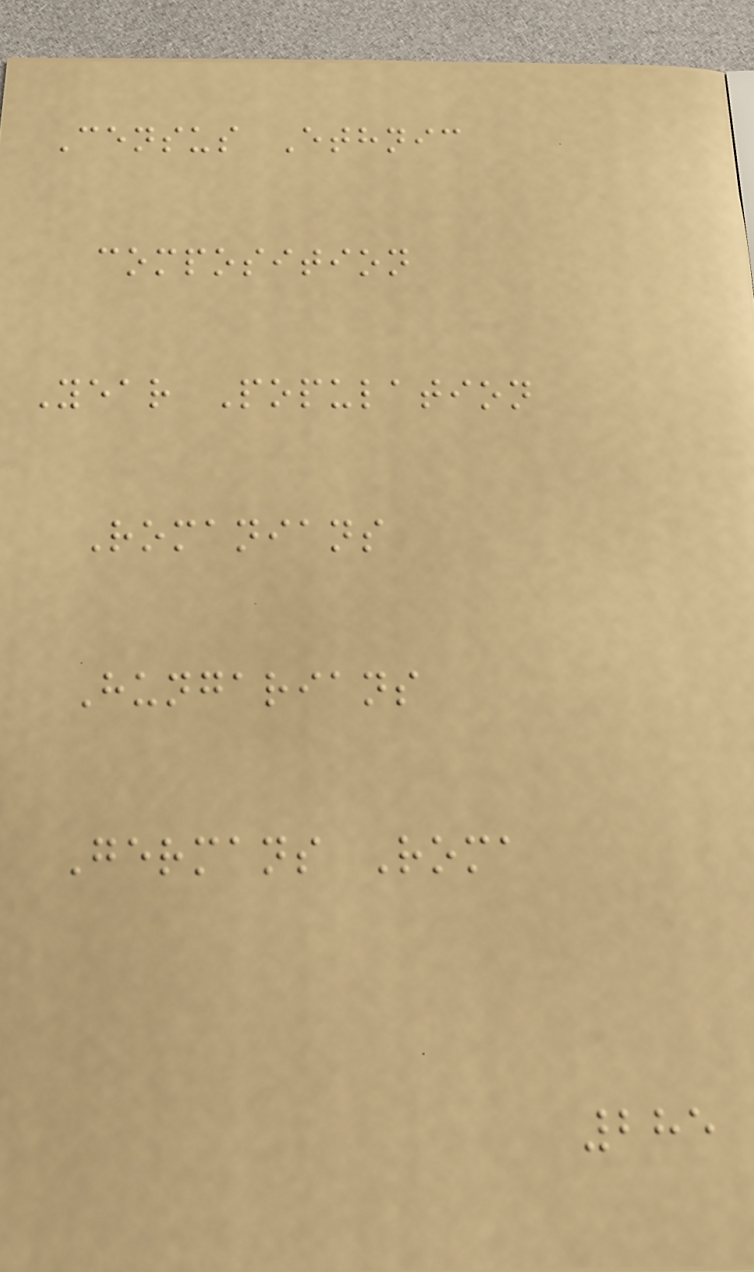Census Ethnic
composition
Year Population
Romanians
Hungarians
Germans Roma
285
